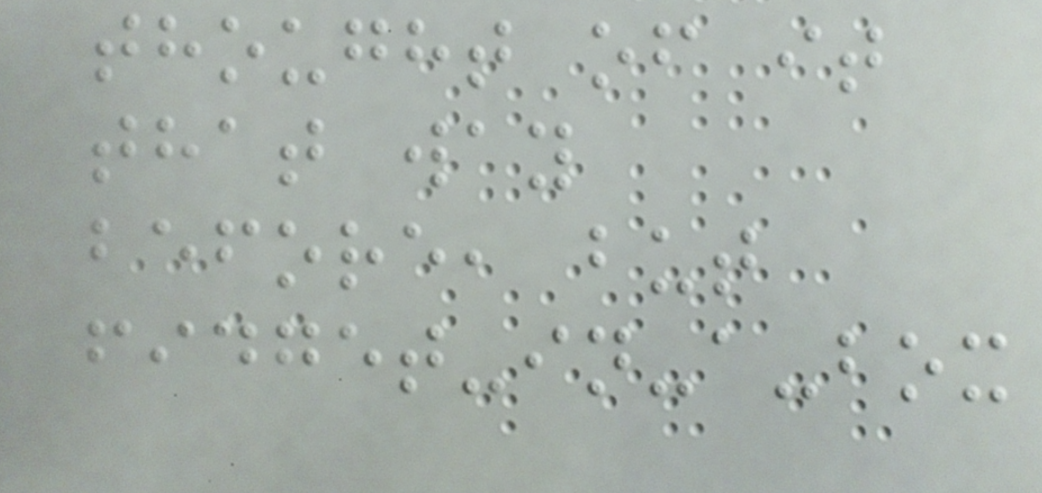thought of it
that way
before, but
fidget-in-a-box
